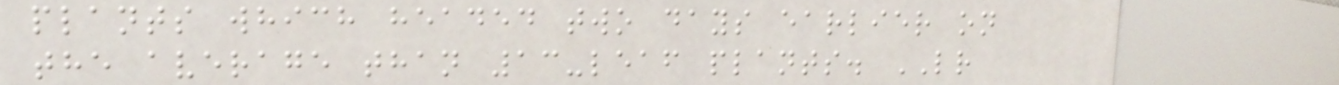plants which headed two days earlier on
the average than 13-leaf plants. LR
